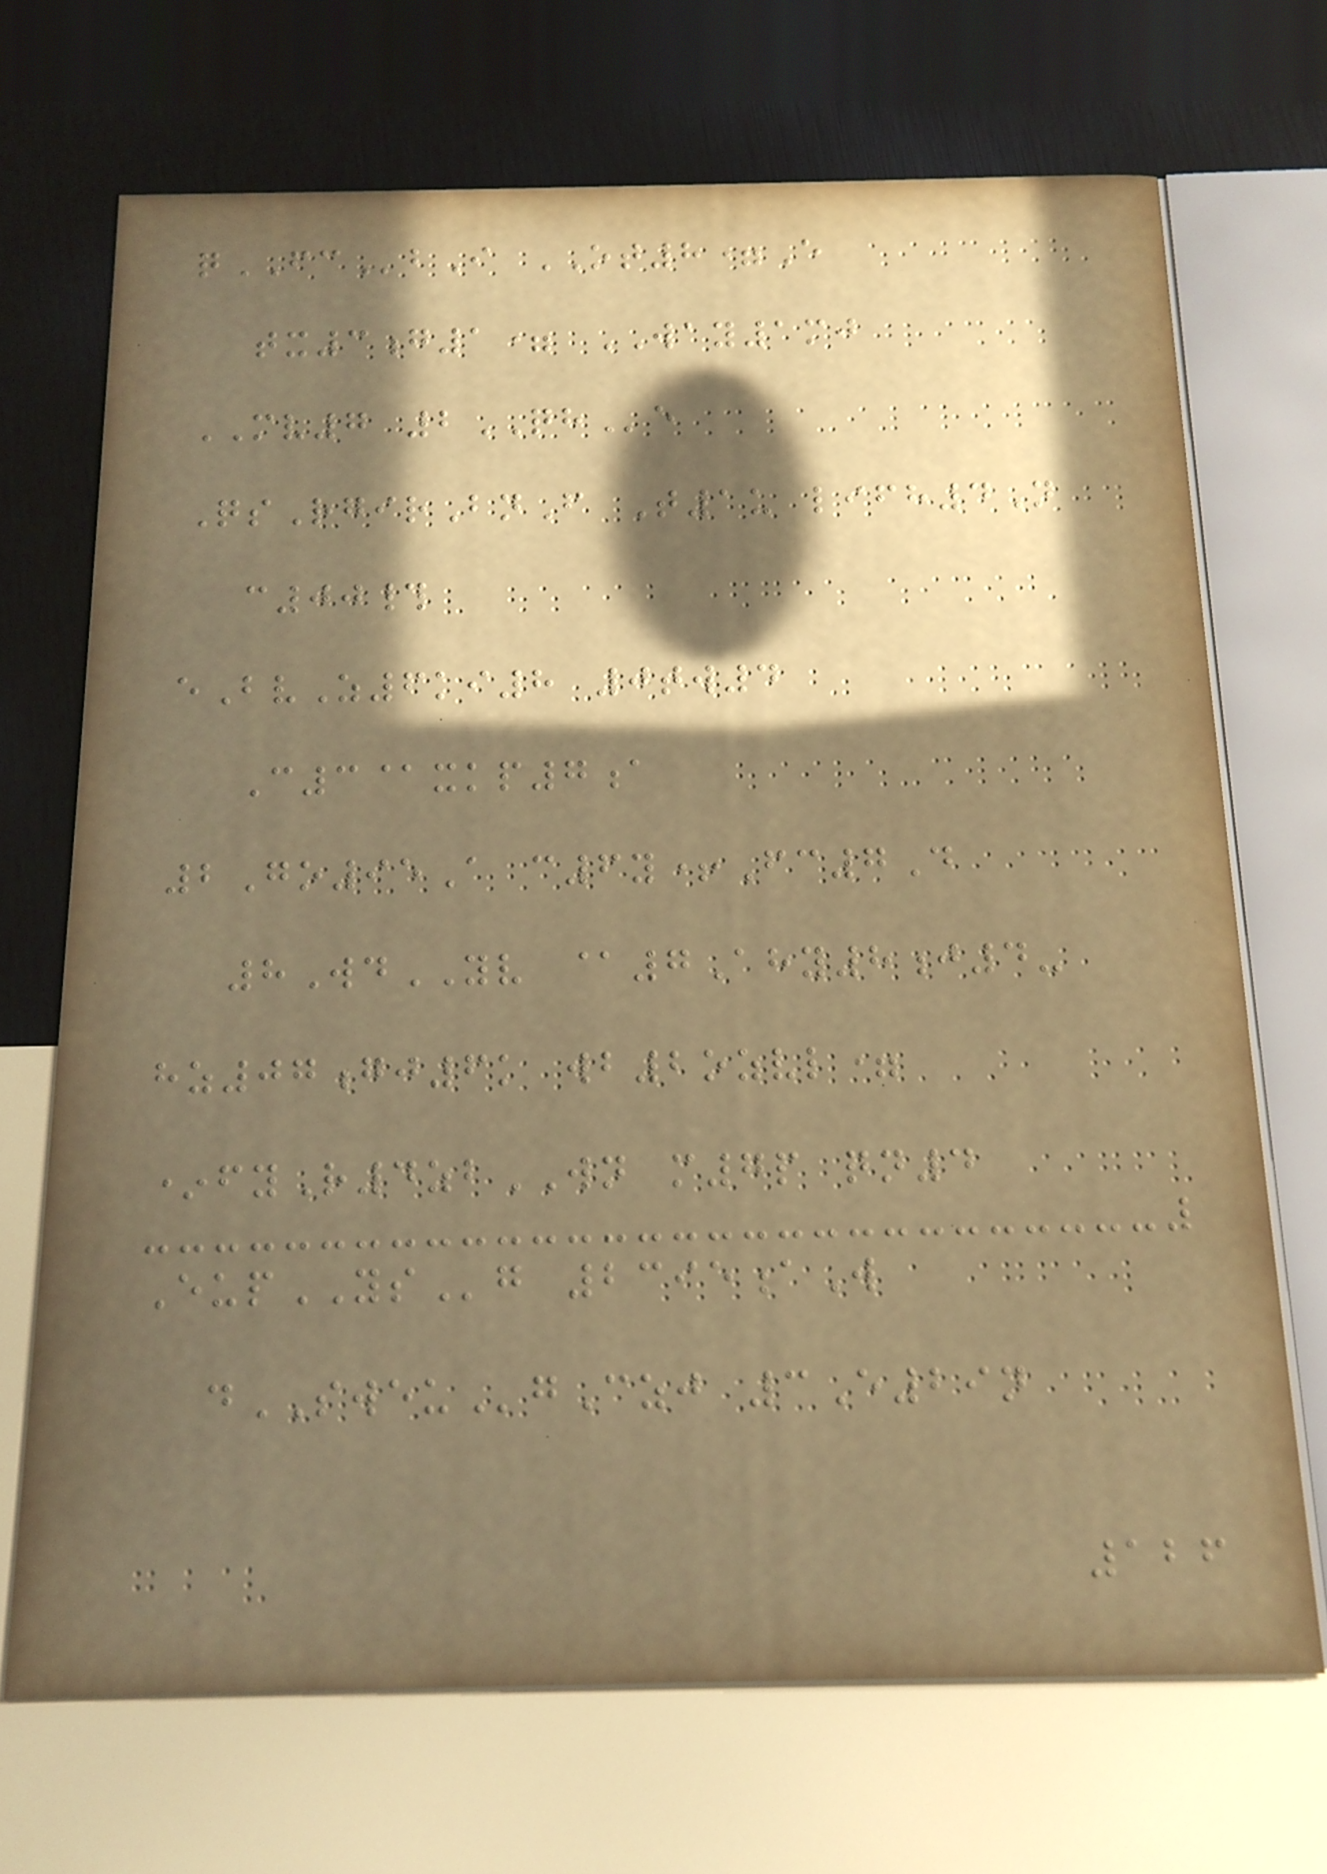qFCbI OT8=E
tx3g1= WAY1mj
MV7 2QHe
QsRgirBnF T1u lifh4N
c00#
eBvZ6ki8 0tw4
C3@xkp7a
2Go95A c6y+Fc7D
8WdYV @7Ahy8j4-
hz07gj6k wb2ozvl=
*fyR4zbWN m7p qn4
EupYSg 2395aW
dSWEUgCzj 3E29n
126
